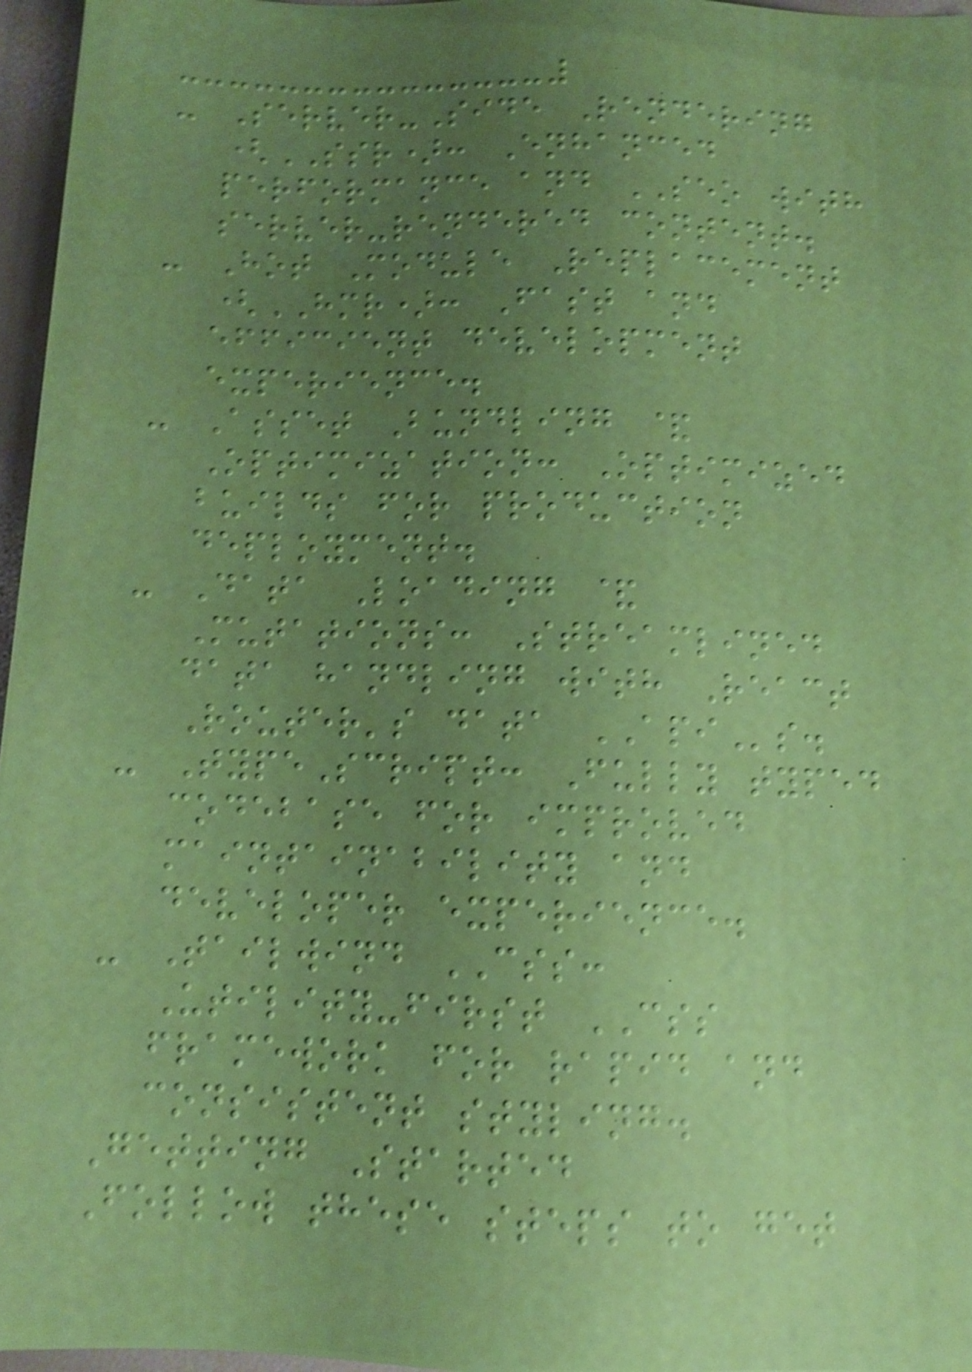- Server-Side Rendering
(SSR): Enhanced
performance and SEO with
server-rendered content.
- Hot Module Replacement
(HMR): Fast and
efficient development
experience.
- Asset Bundling &
Optimization: Optimized
builds for production
deployment.
- Data Loading &
Mutations: Streamlined
data handling with React
Router's data APIs.
- TypeScript: Fully typed
codebase for improved
maintainability and
developer experience.
- Tailwind CSS:
Utility-first CSS
framework for rapid and
consistent styling.
Getting Started
Follow these steps to get
